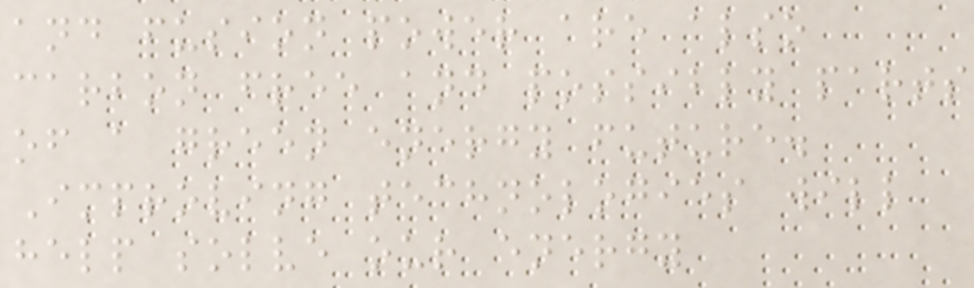and fusion power are also
carbon free and possibly parts
of a green energy future.
Improving technologies will
help solve our energy
